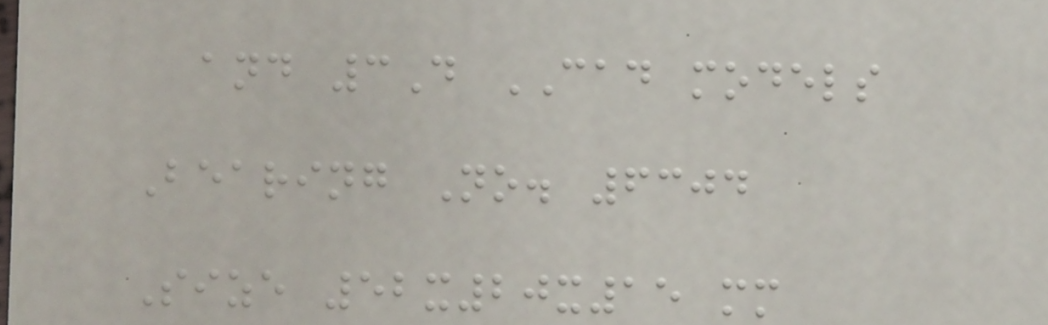and 3D CAD models
Bearing No. 6304
Size 52x20x15 mm
